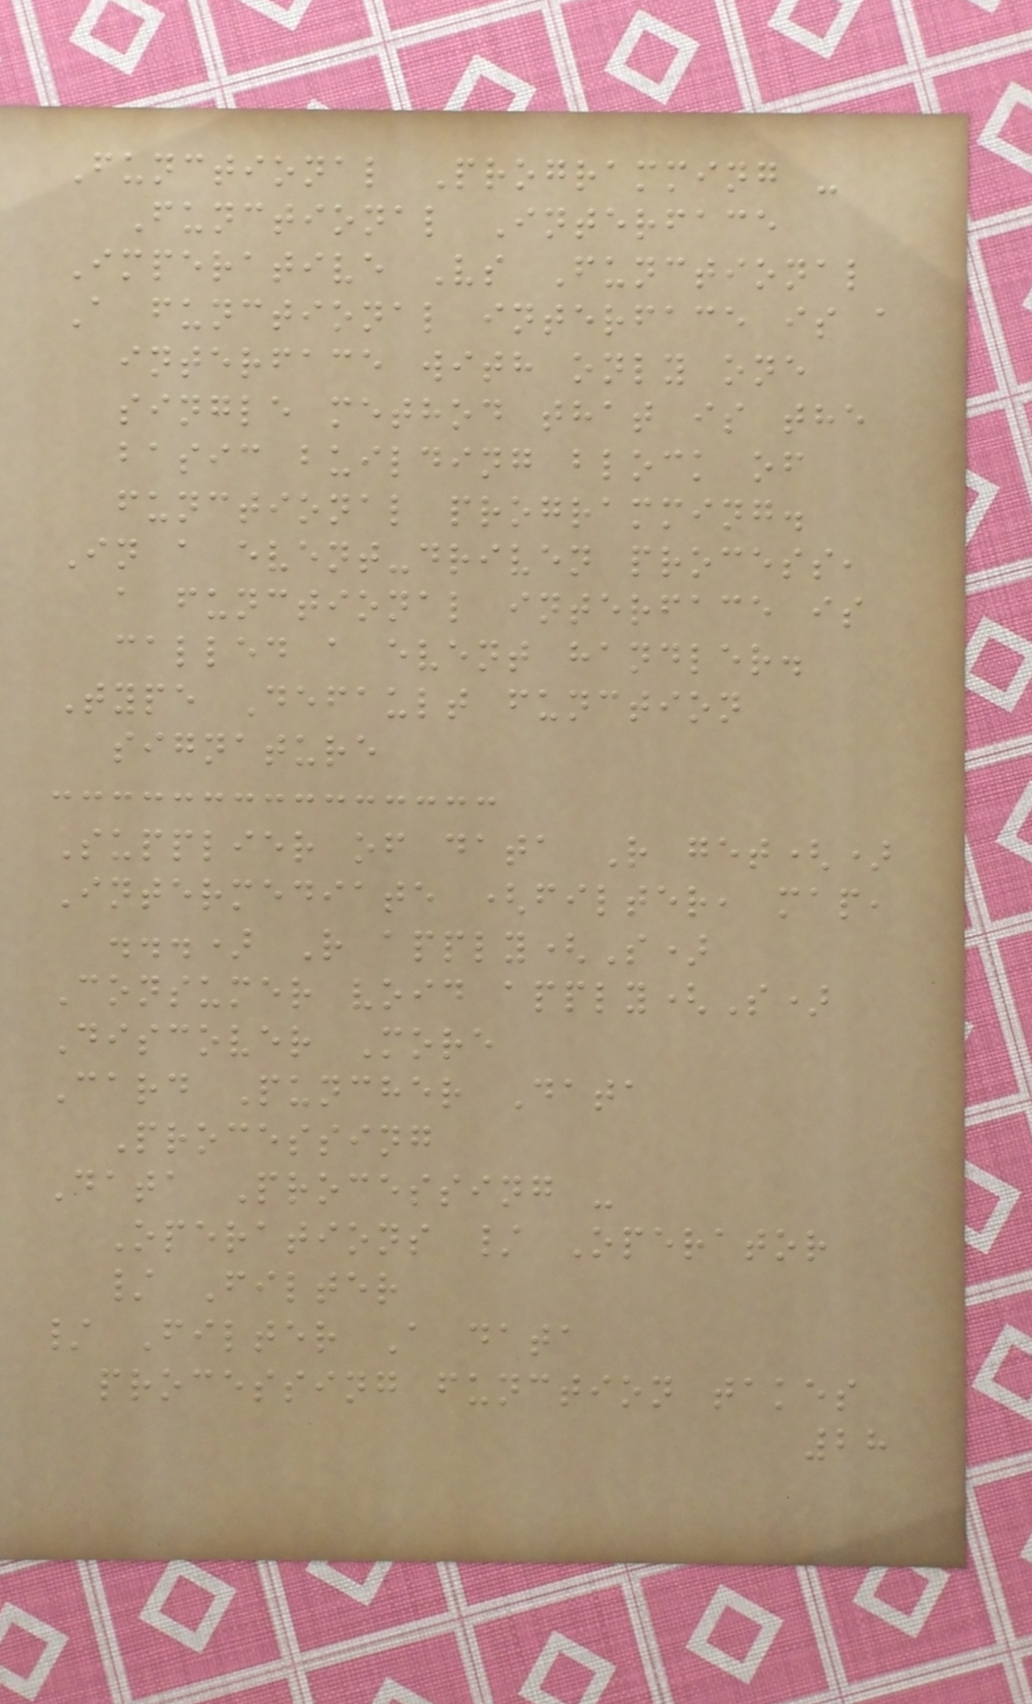Functional Programming -
Functional Interface
Imperative Vs Functional
A functional interface is a
interface with only one
single method that is the
basic building block of
functional programming.
In a event-driven process,
a functional interface is
called a event handler.
Type Default function
signature
Supplier of data R get()
Intermediate (filter, map,
...) R apply(S)
Consumer void apply(S)
Discover More
Card Puncher Data
Processing
Data Processing -
Operations / Operator
/ Filter
/ Filter A data
processing function takes
28
